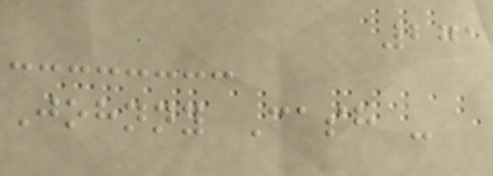271
Johnny Cash -
